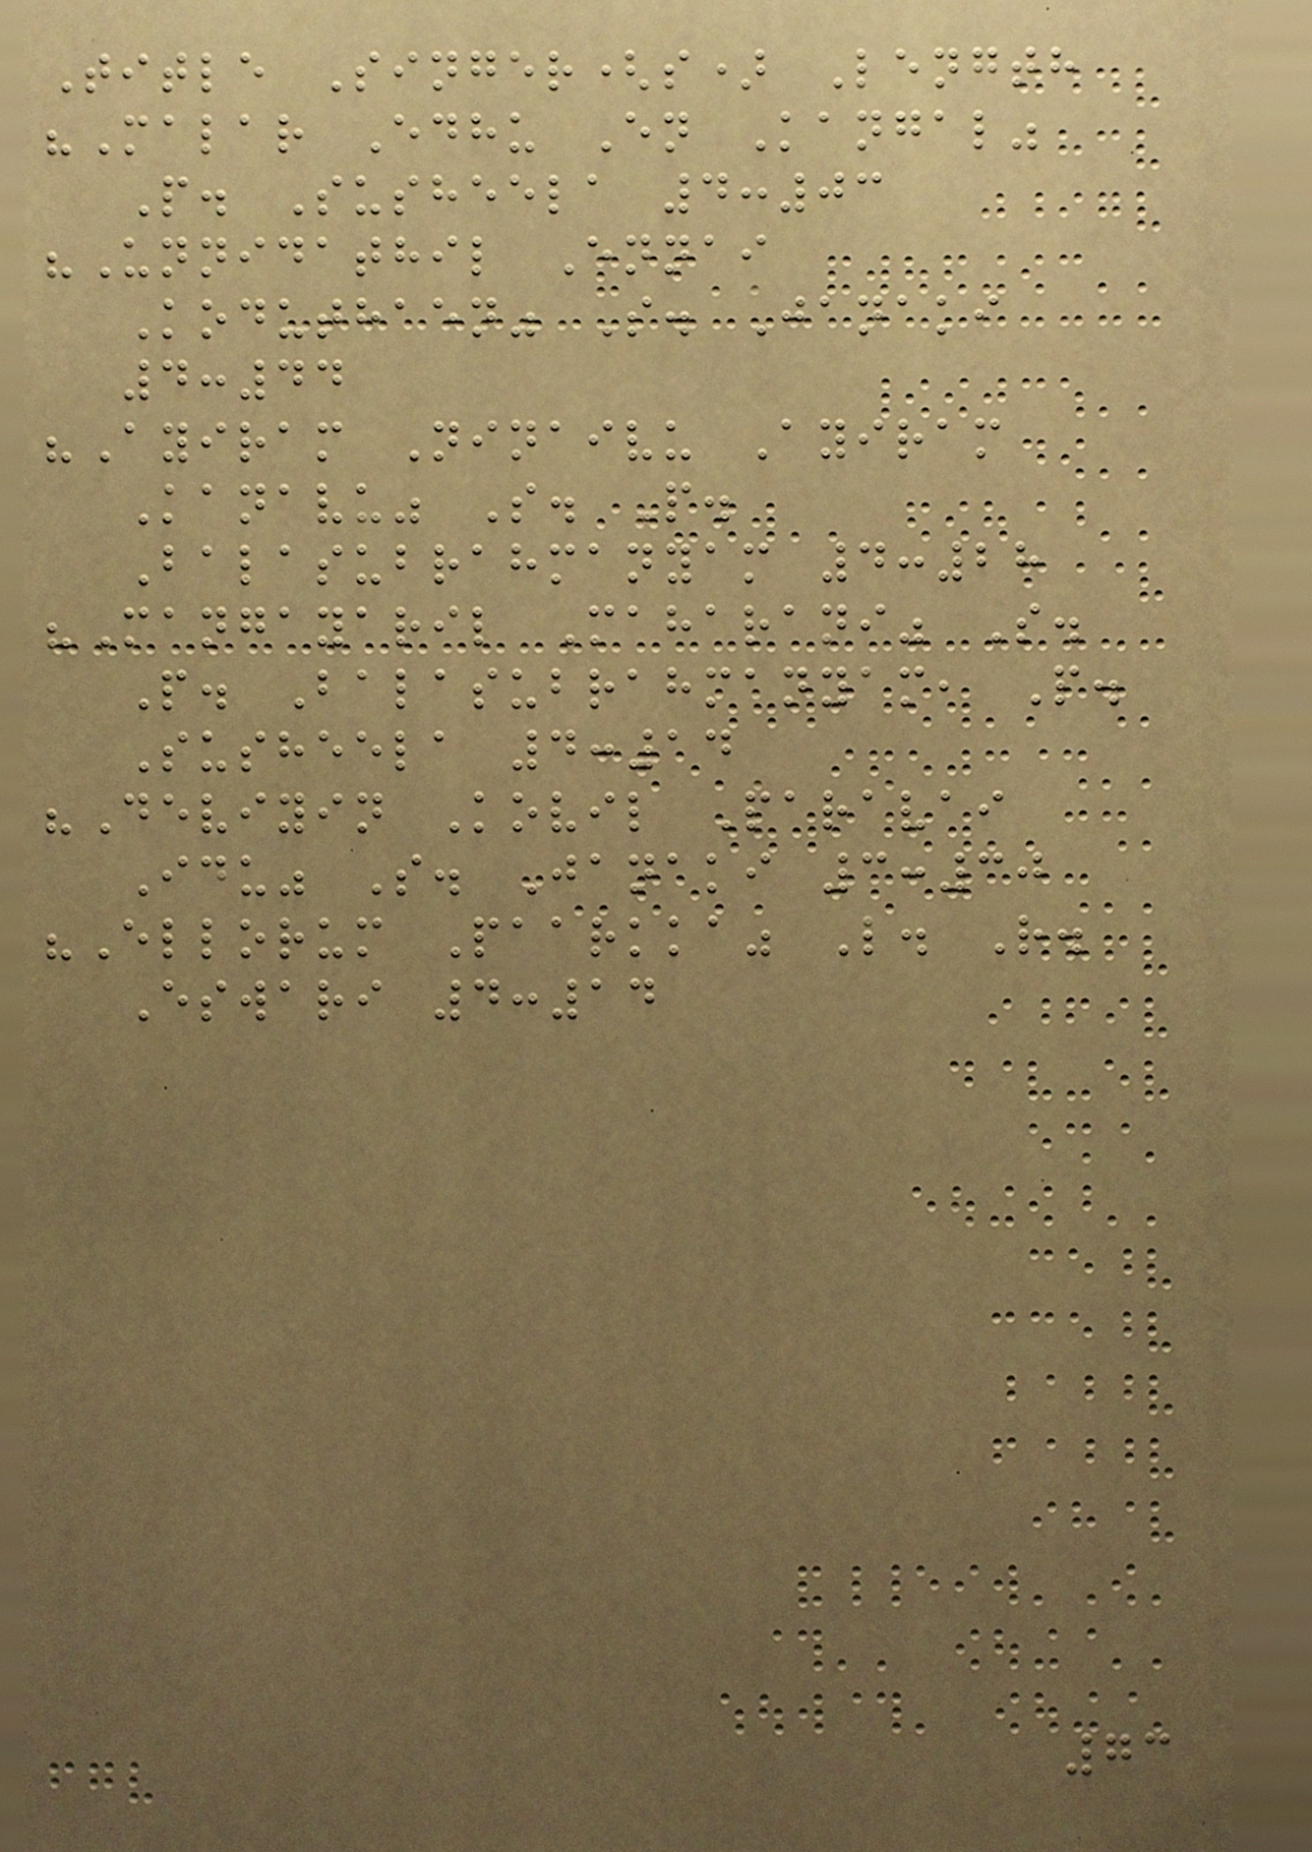Title Singer(s) Length
"Malar Edhu En Kangal"
P. Susheela 4:03
"Unnidathil Ennai
Koduthaen" S. Janaki
4:44
"Ayiram Ninaivu Ayiram
Kanavu" S. P.
Balasubrahmanyam 4:28
"Mangayaril Maharani" S.
P. Balasubrahmanyam, P.
Susheela 4:14
"Deviyin Kovil Paravai
Idu" S. Janaki 3:30
"Ellorum Paarkka" L. R.
Eswari 4:14
73
